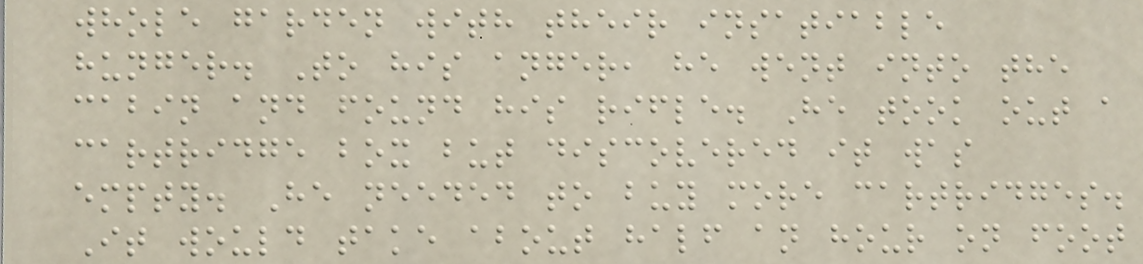whole garden with their insatiable
hunger. To his anger, he went into the
cabin and found his rifle. He took out a
cartridge box but discovered it was
empty. He needed to buy more cartridges.
It would take about half an hour on foot
